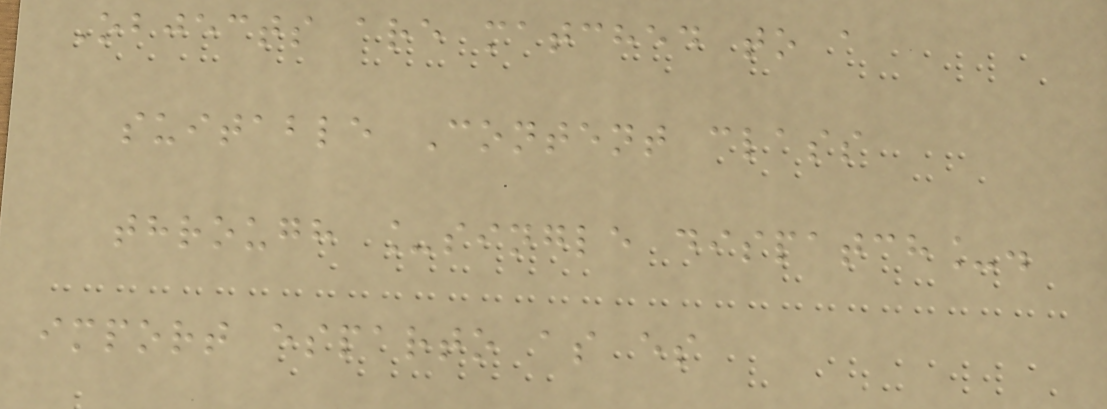Objects are matched to a
suitable Content class
through _single dispatch_.
import esparto as es
